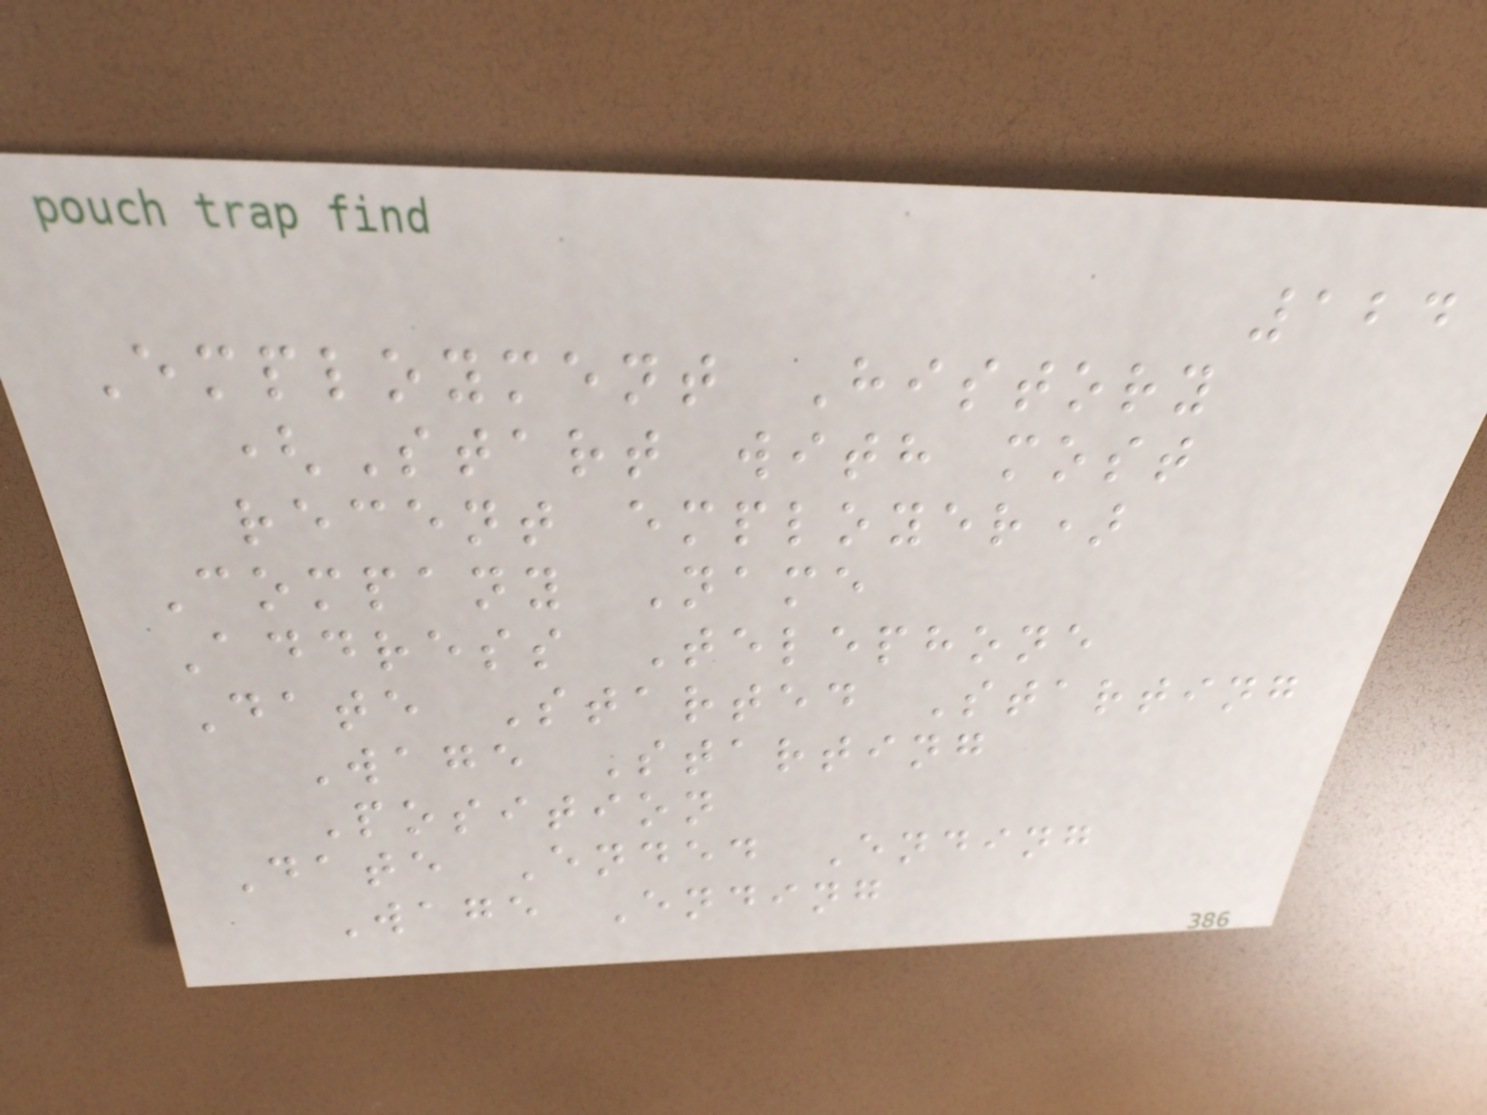124
Employment History
(Start with most
recent employer)
Company Name
Address Telephone
Date Started Starting
Wage Starting
Position
Date Ended Ending
Wage Ending
